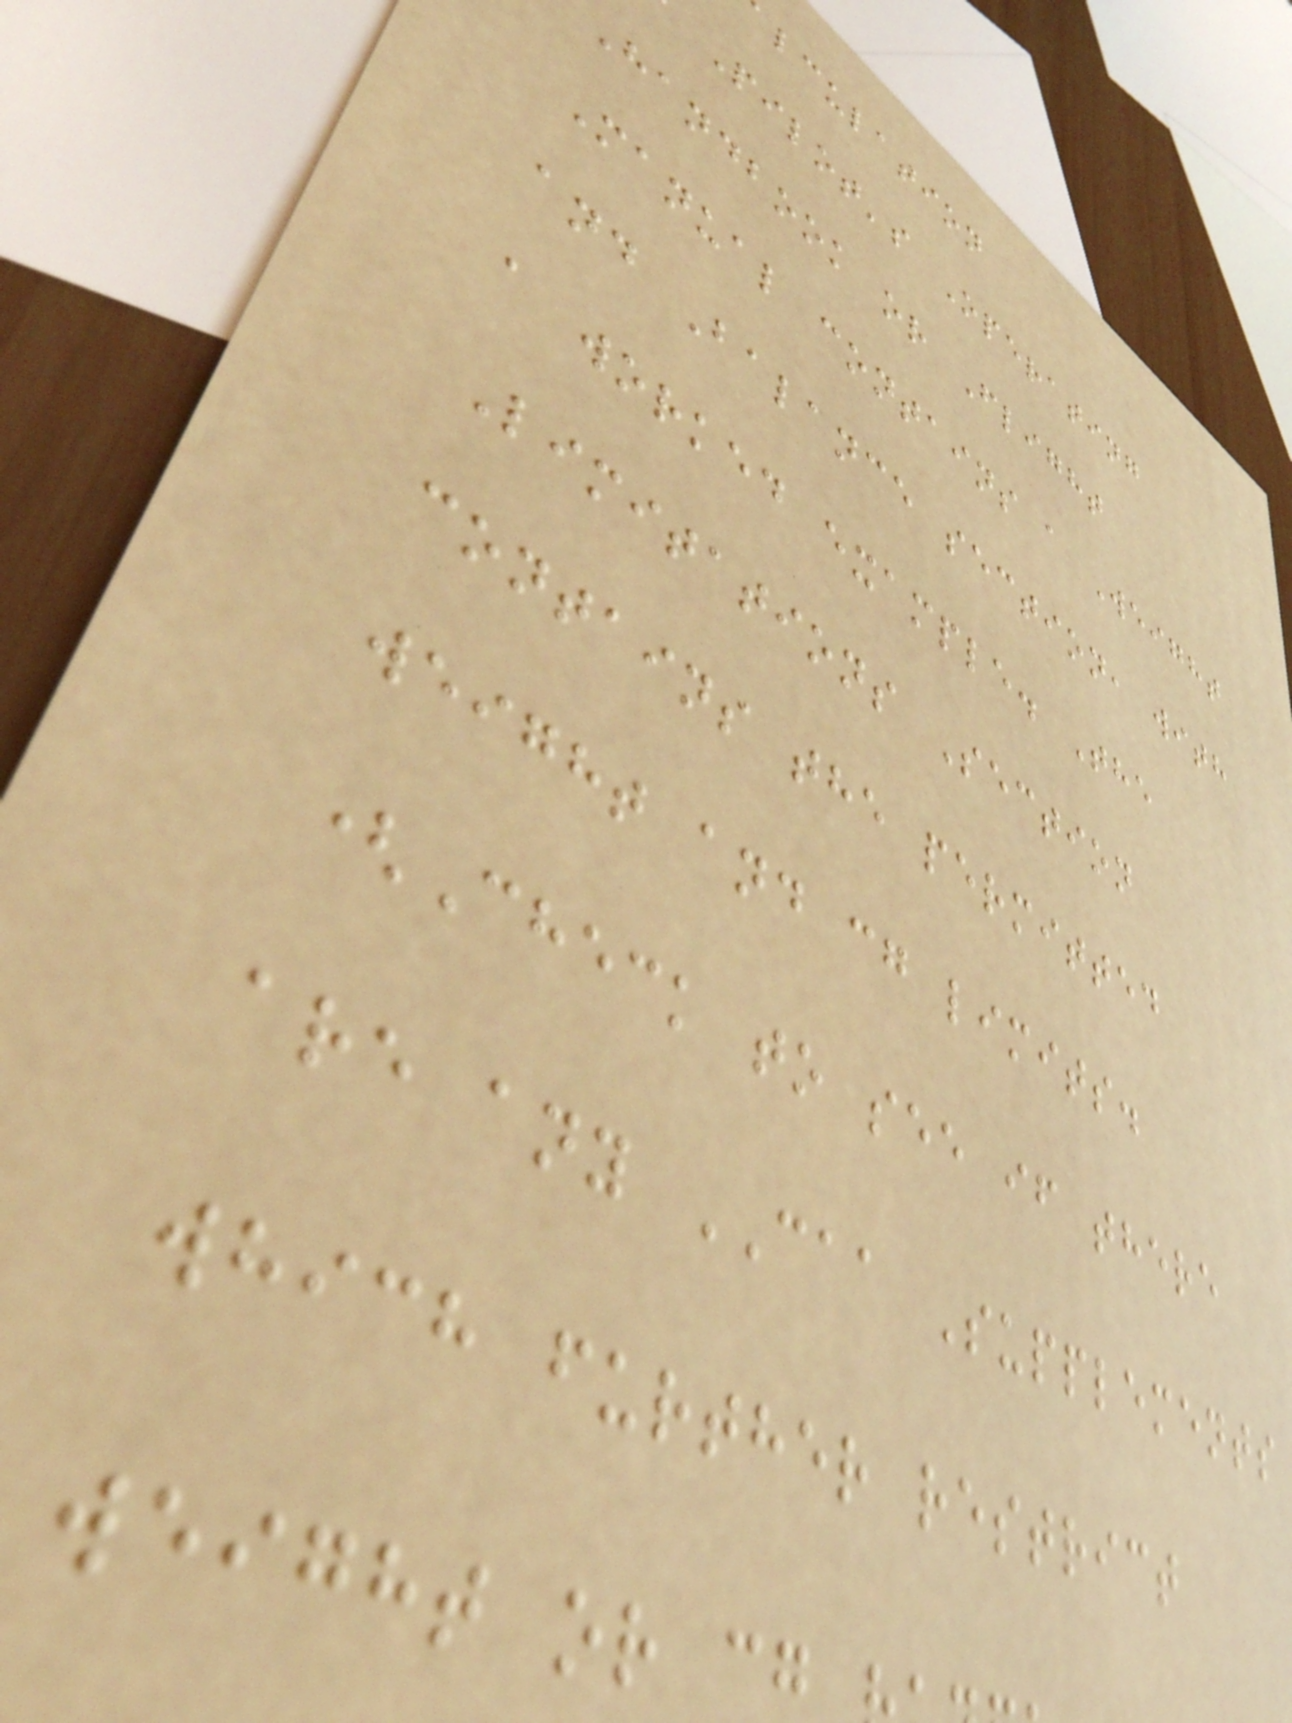lculation
Pilot's Operating
Handbook or Flight
Manual contains a Weight
and Balance section, with
a worked example. The
Limitations Section
contains the permitted
weight and cg limits.
(Check to see if there
are any CAA Supplements
which further restrict
weight or cg
